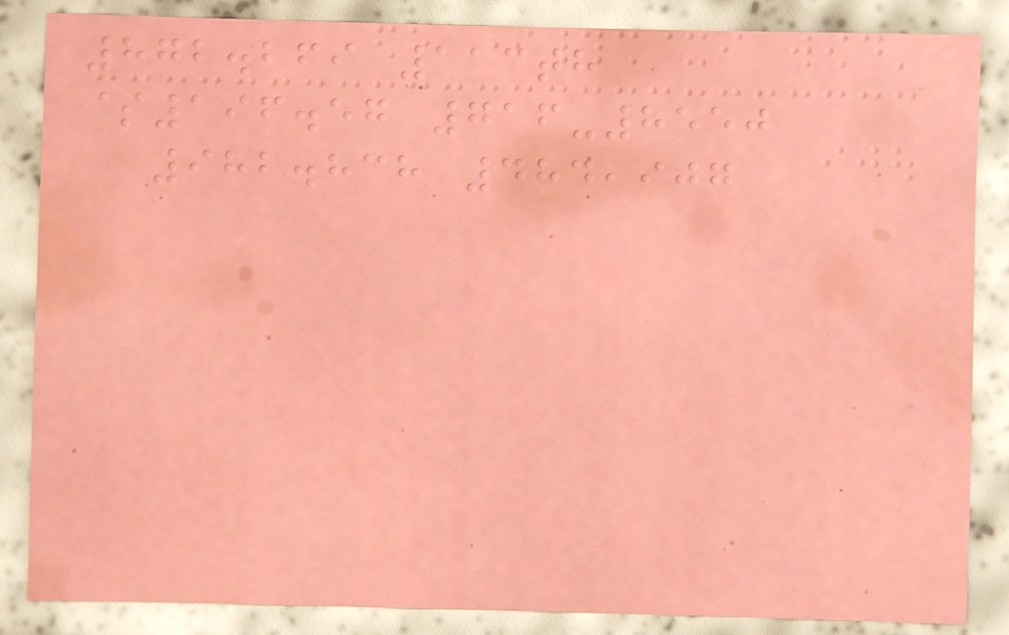872.269 113th
$196.57 716-8550
982.838 484,907
